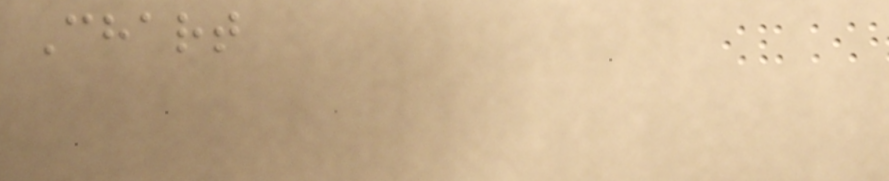Chart
